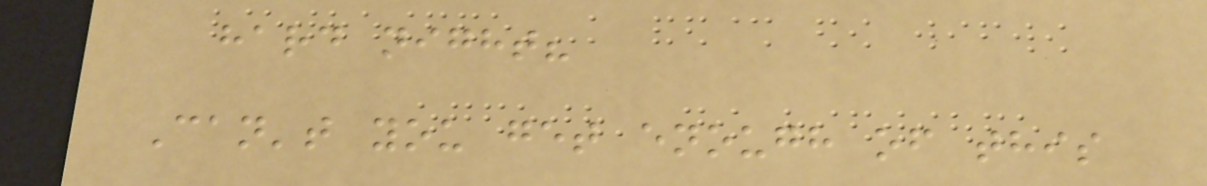hard night?
Can't you get enough of this
